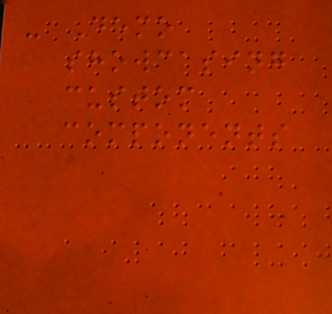- Demo
showcasing
custom
components
